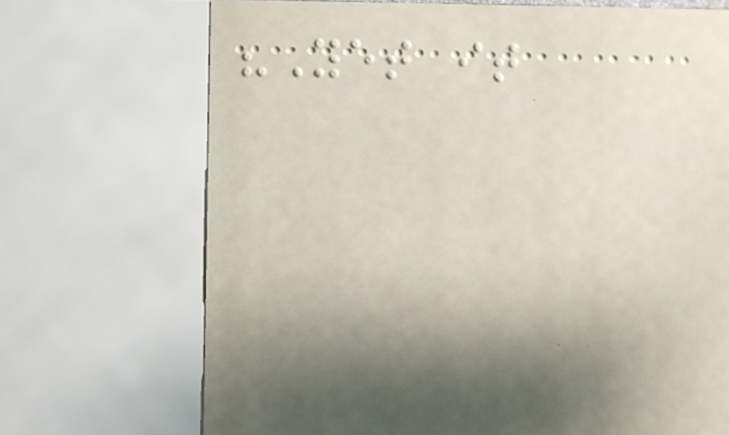"Yet it
